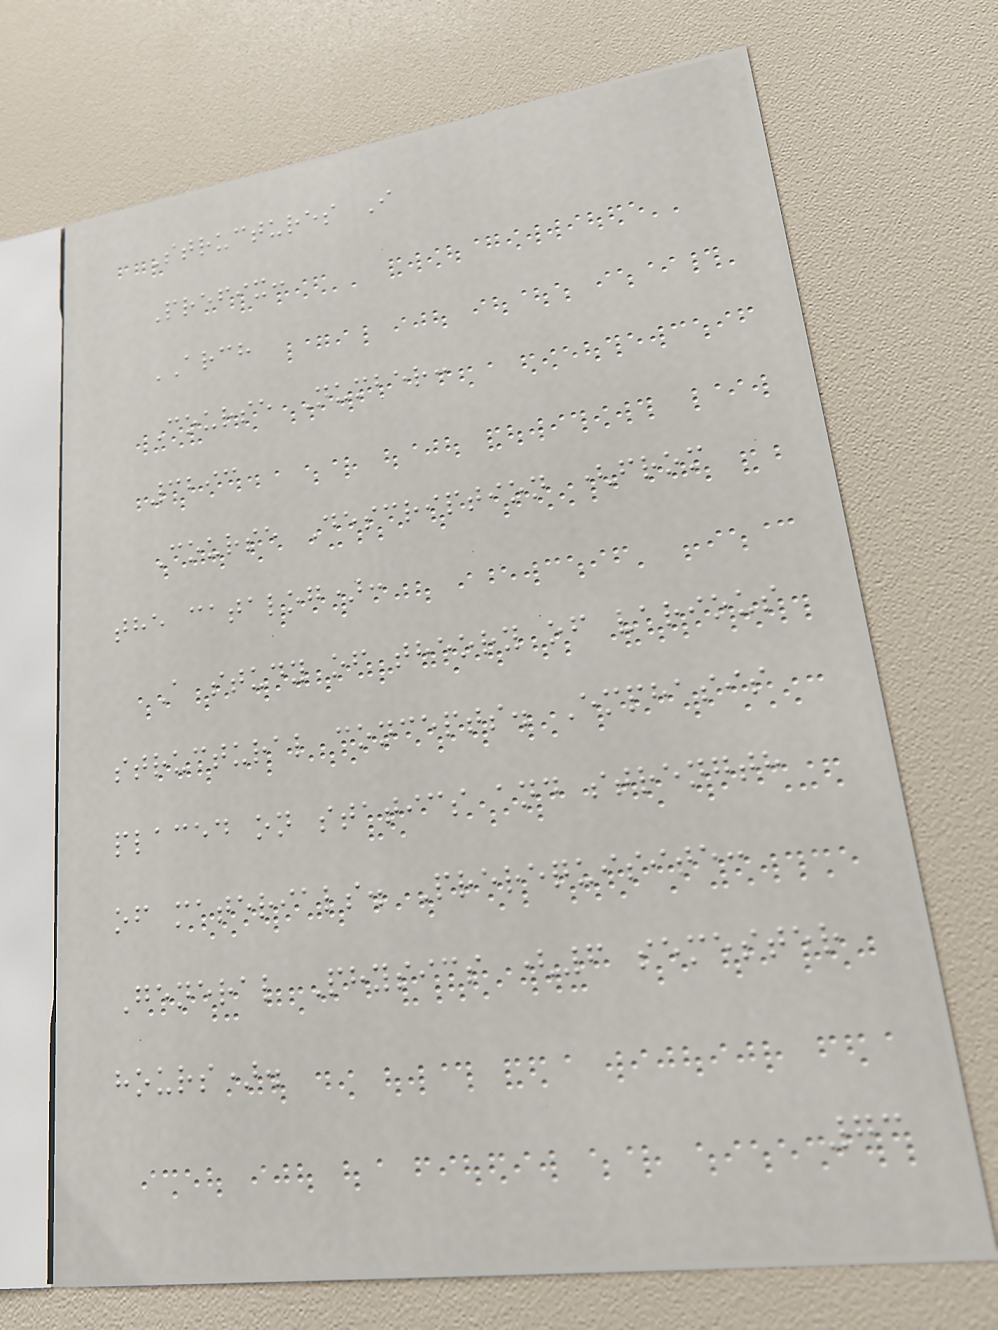Structures I
Prefix:
ARCH
Course Number:
3293
Course Description (from
the catalog):
A study of theory of various
structural concepts. Emphasis
placed on statics and strength
of materials. Prerequisite:
General Physics (6 semester
hours).
73
